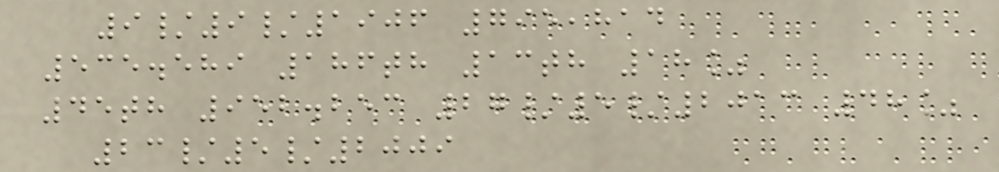9/9/1906 795,814
535.589 186th 13th 18%
45th 952.253 27/5/2013 48%
23/5/2009
